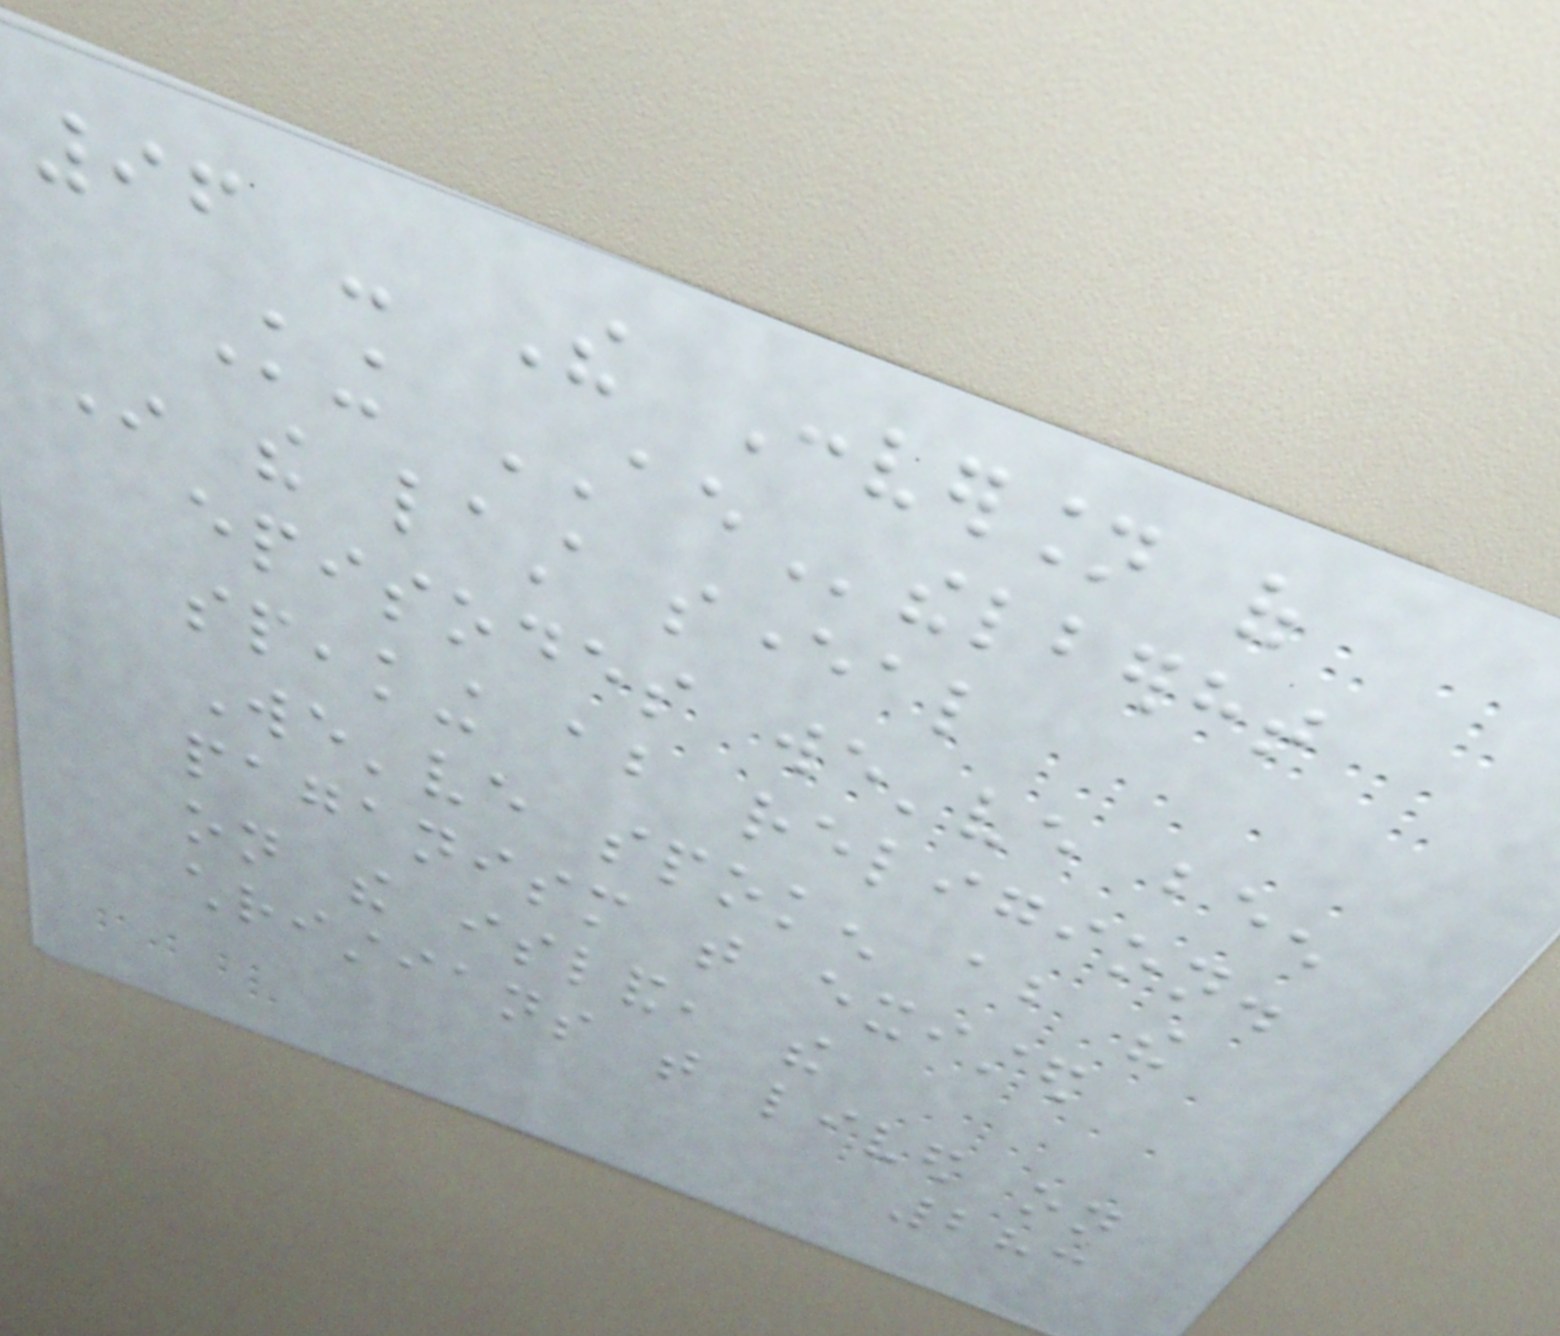96 - The Conversion of
King AEthelberht
In the last several
episodes we've been
speaking about religion.
We've spoken about the
paganism that existed
on the island, the
christians that lived on
283
